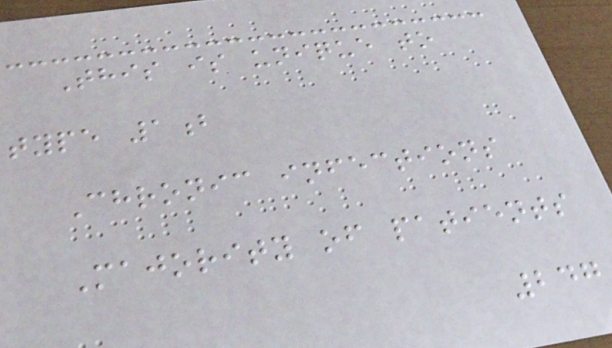This is unique to
type 1b
Chronic infections
Majority of patients
247
